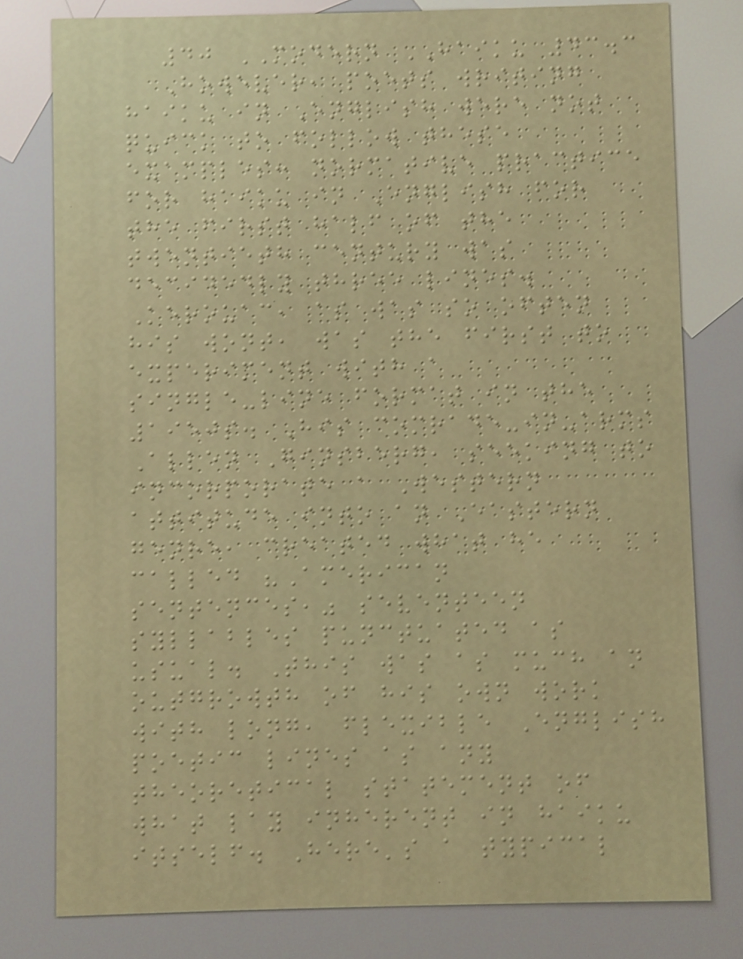40 MODERN HAIKU 43.3
However, poets writing
haiku in English were not
quick to follow these
examples: normative practice
for haiku in English for
the first half of the
twentieth century was
decidedly three lines.
Kerouac, as was so often
his wont, was the first to
experiment with a
single-line format in the
1950s. His comrade-in-arms
Allen Ginsberg, seeking to
incorporate a Western
attitude into an Eastern
genre, created what he
called "American
sentences," seventeen
syllables punctuated as
usual. This was as much an
outgrowth of his own work
with long, flexible English
poetic lines as any
theoretical statement of
what lay inherent in haiku
itself. Here's a typical
